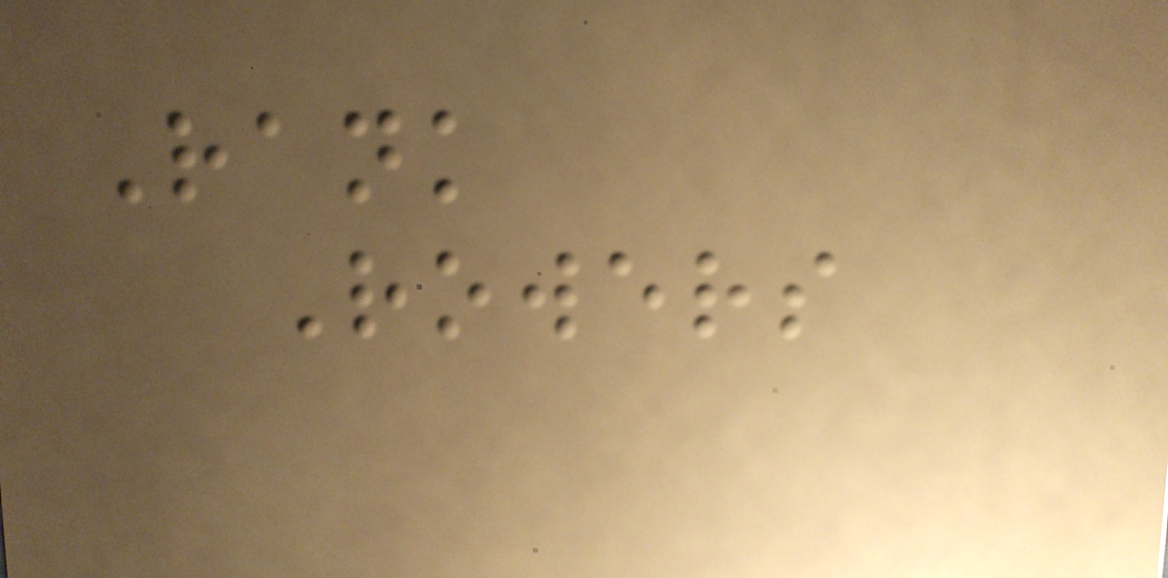Rank
Rowers
